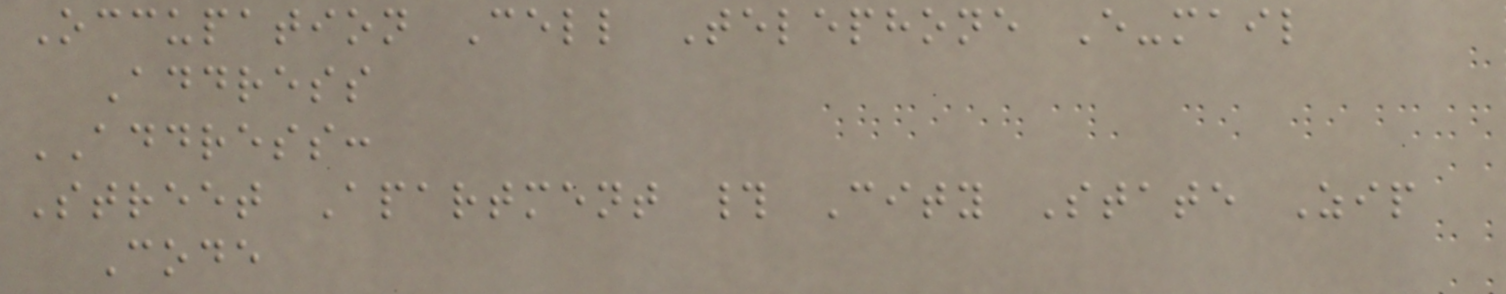Occupation Cell Telephone E-mail
Address
ADDRESS:
Street Apartment # City State Zip
Code
